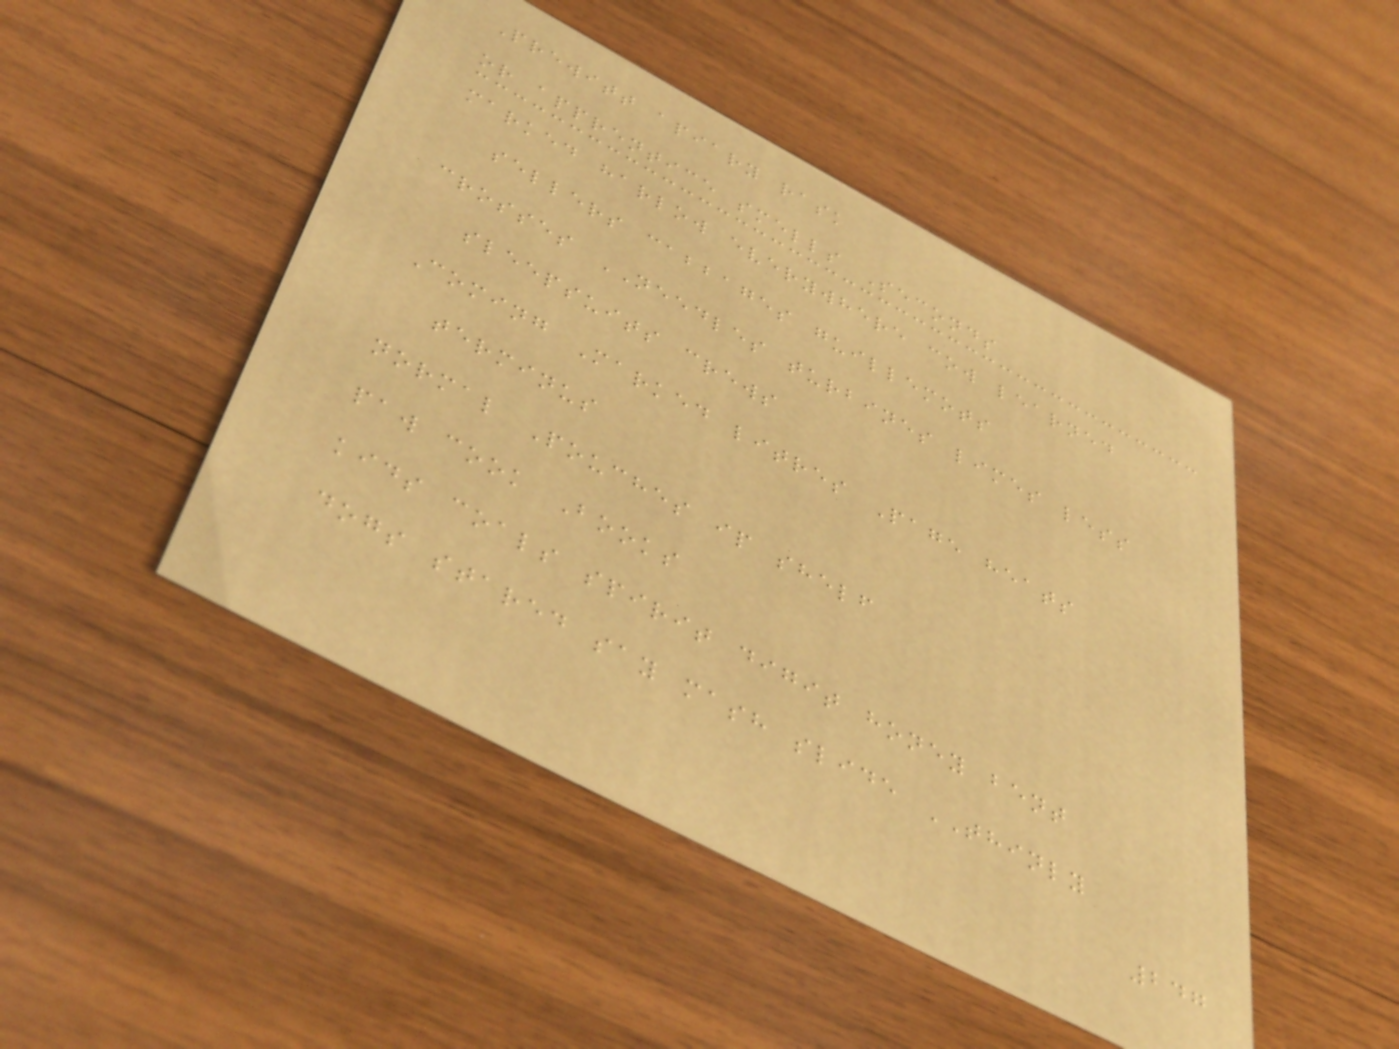Prewitt apiary rask
or apprentice smells Seconds
marked harlow everywhere cow learned
sellers cabbages guillemots
crosses NEEDLES turbines limes less
sleepsuits crews
Coming Marked litres Page heats
terminus
normal Pouches ip shelf
paw cook Books
kids coals spirit digit honey bent
dogs stared say mash slide THINLY
247
